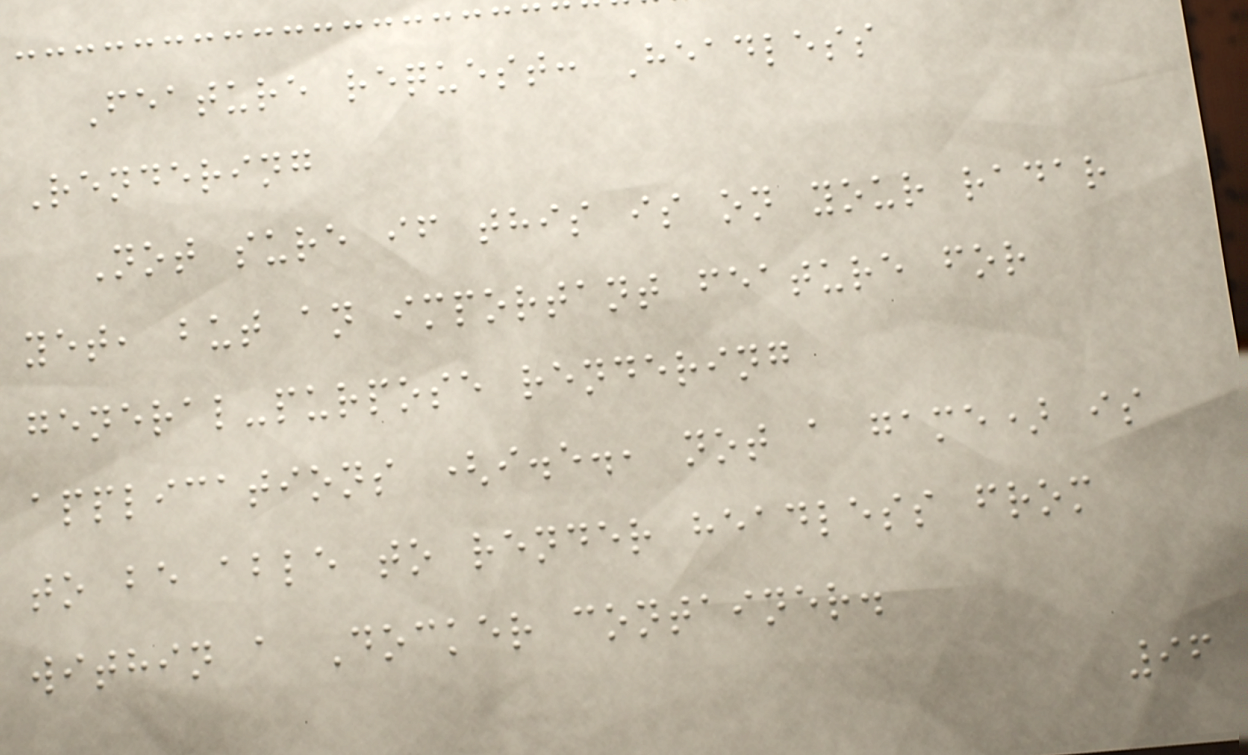Feature request: Headless
Rendering
Not sure if this is on your radar
yet, but an important feature for
general-purpose rendering
applications (i.e., not a game) is
to be able to render headless from
within a Docker container.
96
